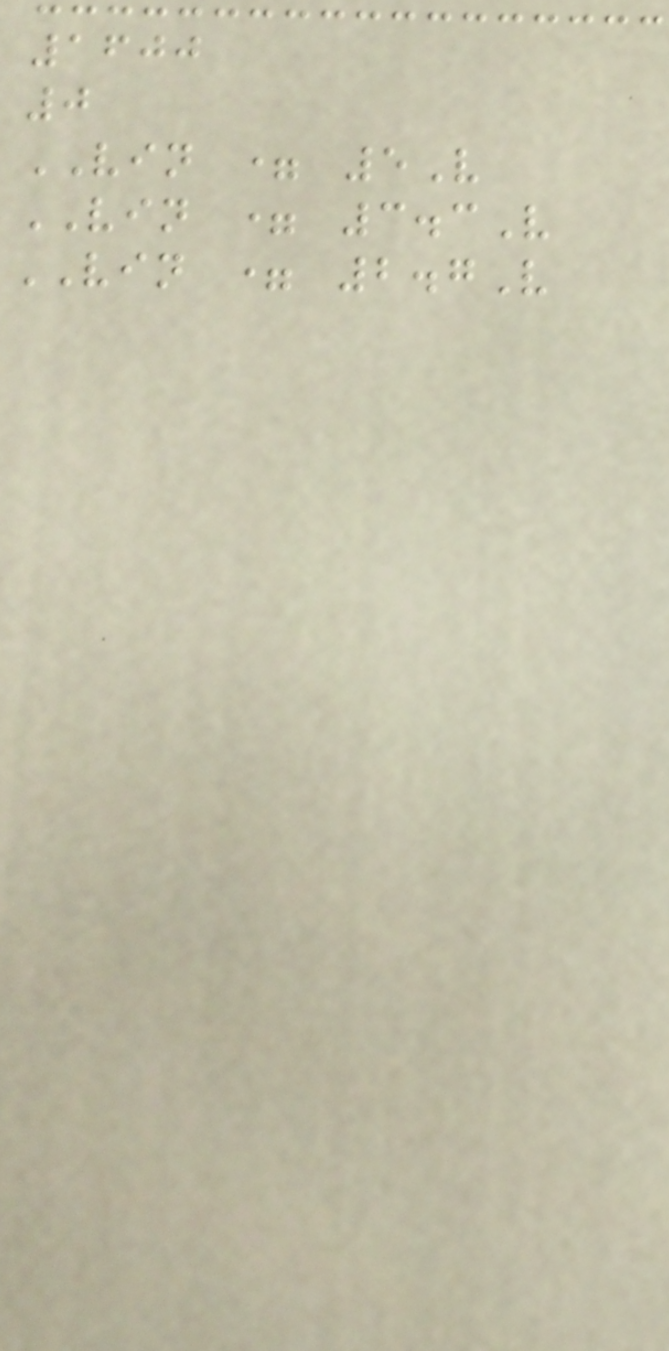1600
0
VIN = 5V
VIN = 3.3V
VIN = 2.7V
